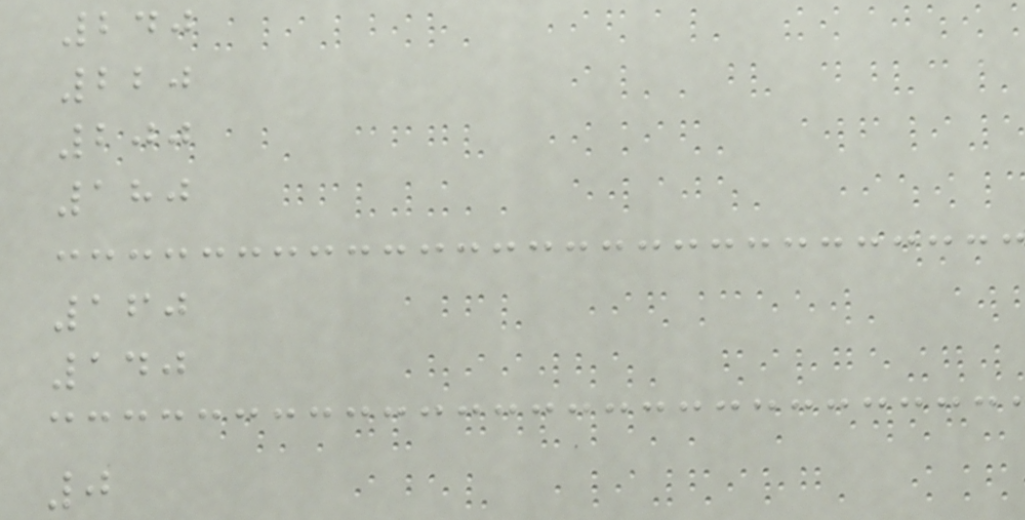240
220
200
180
160
140
0
